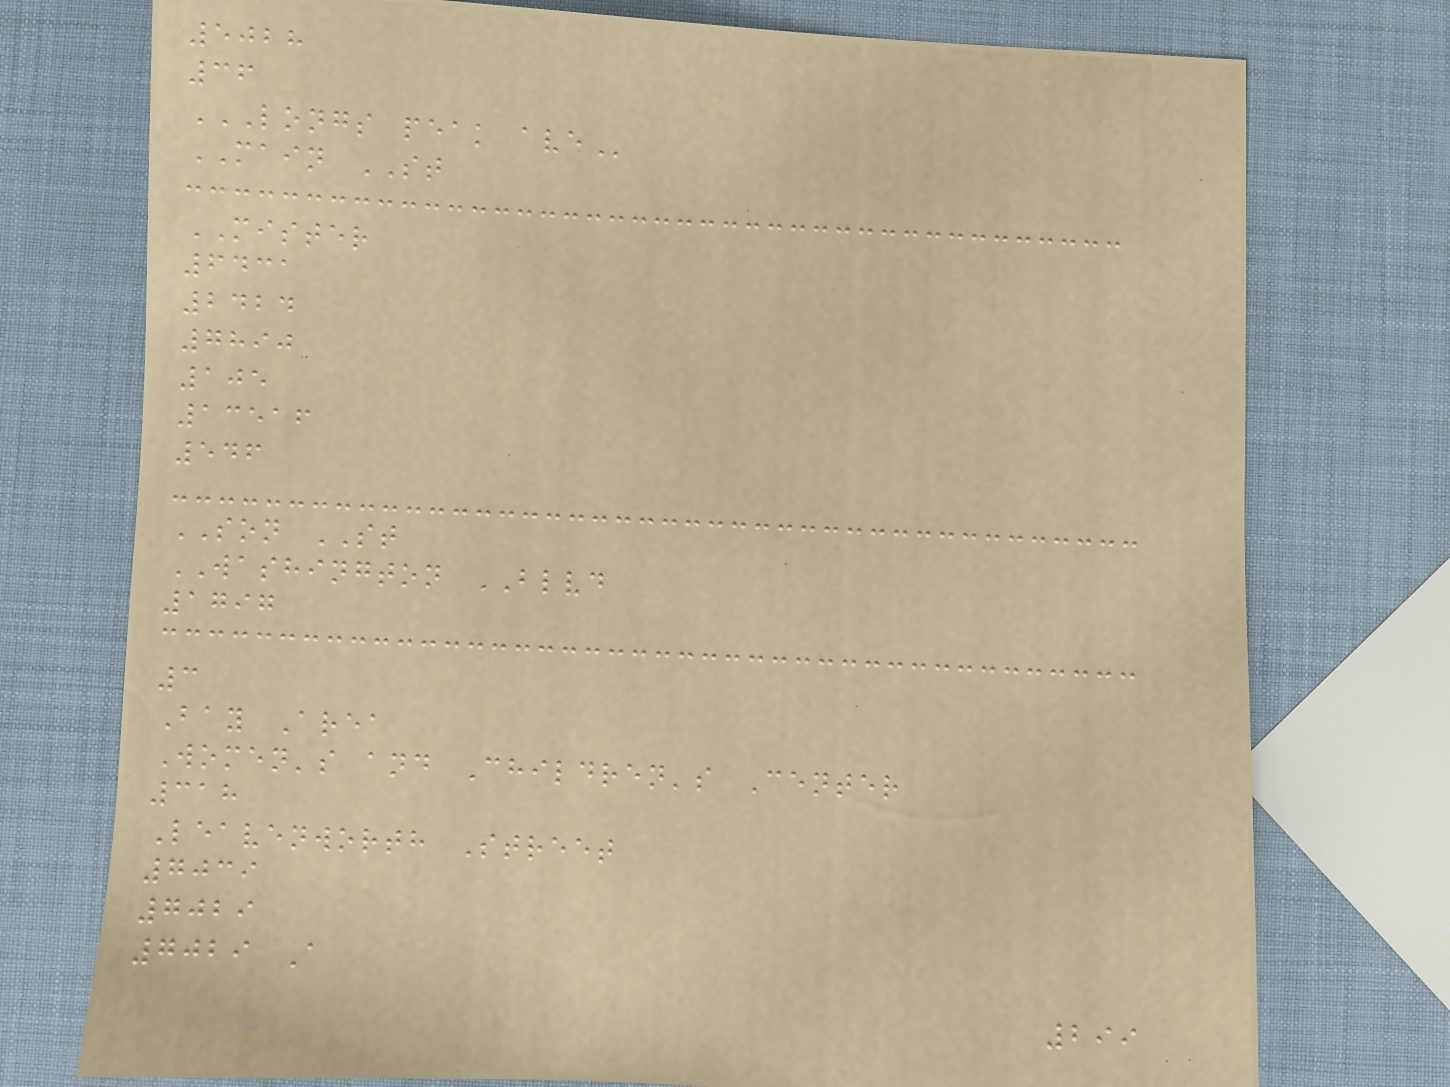5028
36
LONGS PEAK AVE
MAIN ST
MISTER
6431
2424
7890
105
13516
546
SON ST
WASHINGTON BLVD
1797
3
Bay Area
Women's and Children's Center
318
Leavenworth Street
7039
7029
7029 A
299
